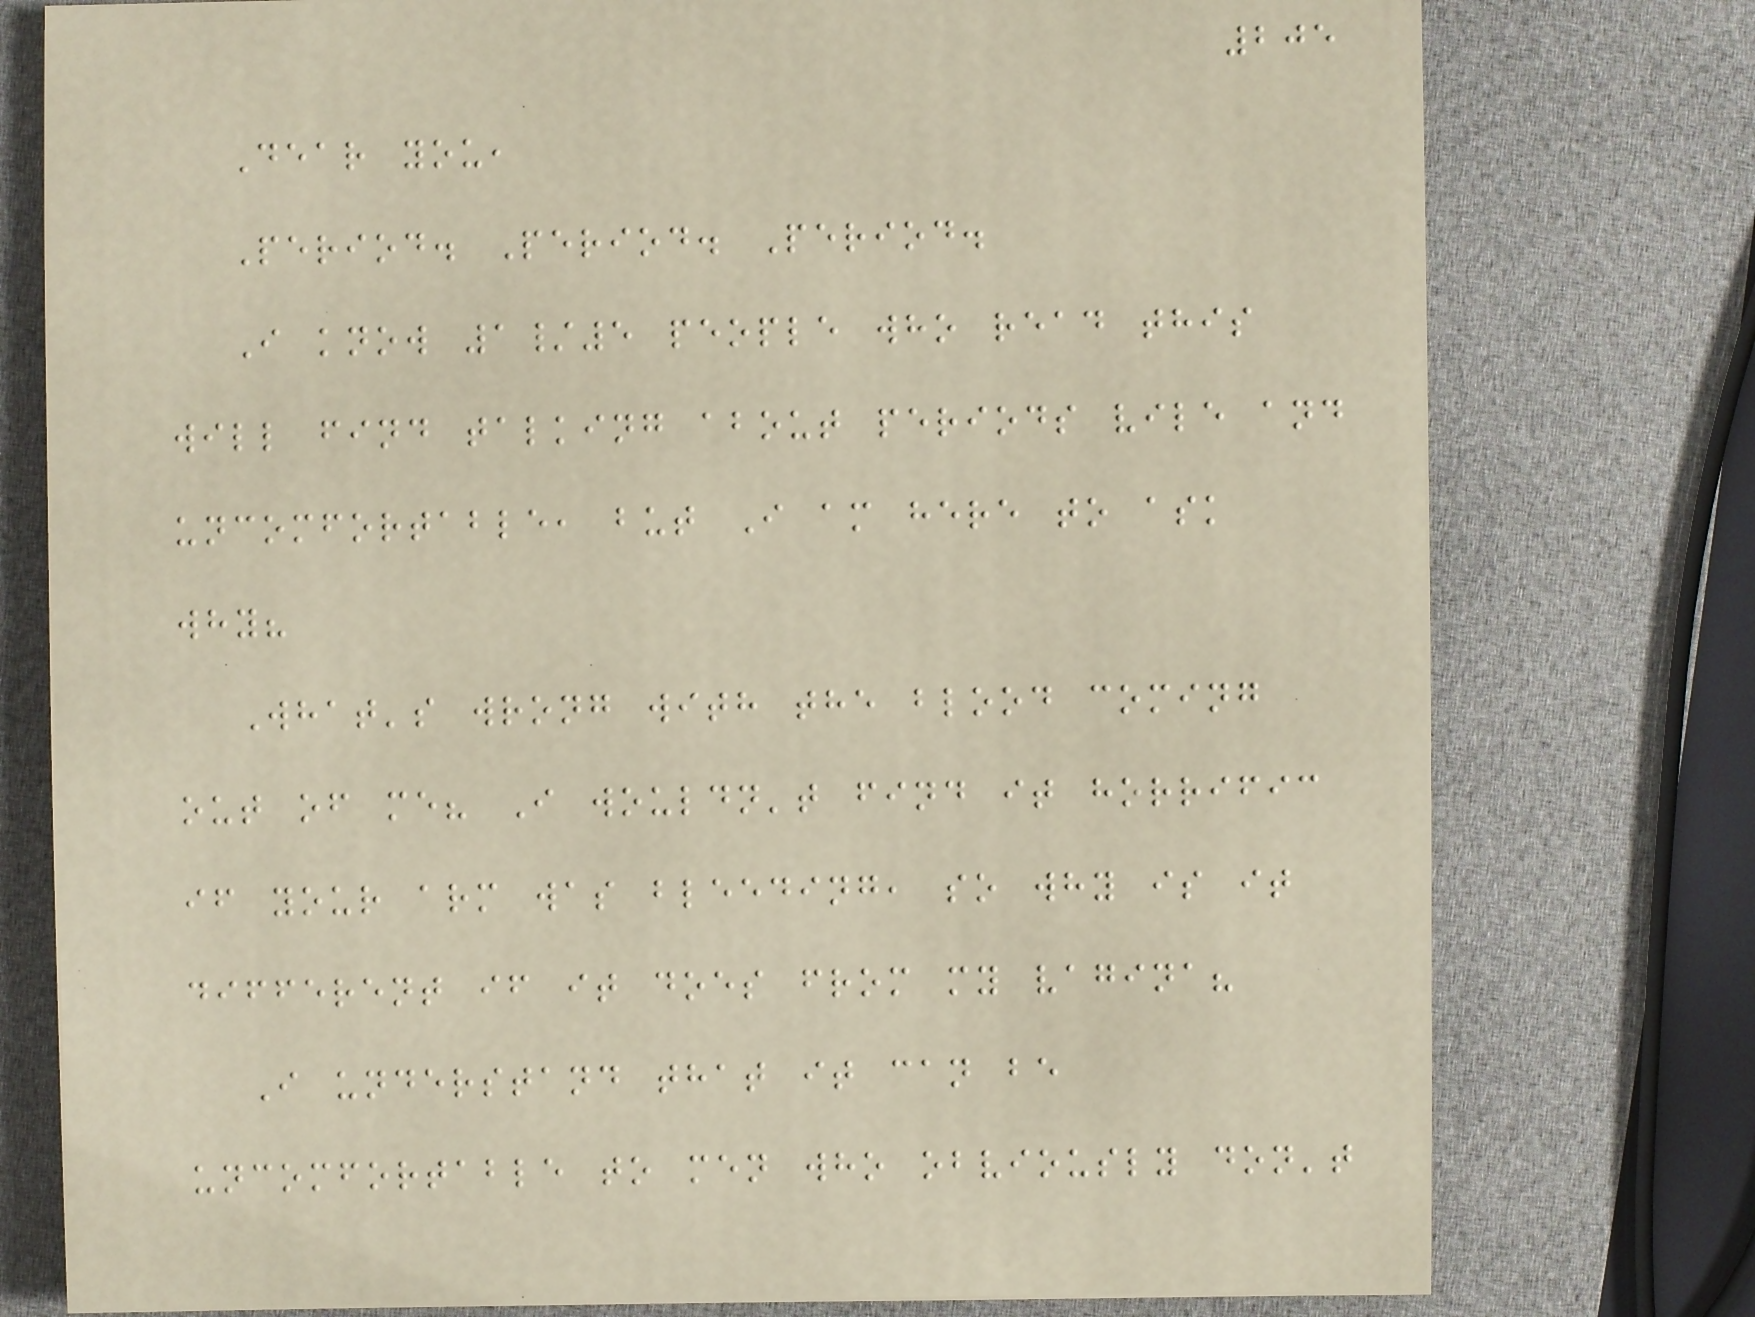205
Dear you,
Period. Period. Period.
I know 1/5 people who read this
will find talking about periods vile and
uncomfortable, but I am here to ask
why?
What's wrong with the blood coming
out of me? I wouldn't find it horrific
if your arm was bleeding, so why is it
different if it does from my vagina?
I understand that it can be
uncomfortable to men who obviously don't
